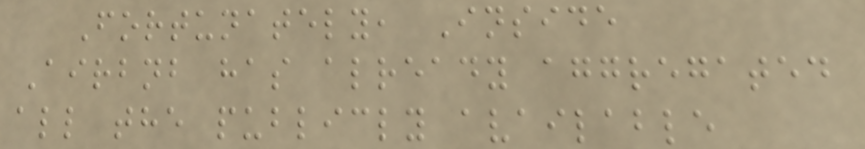Fortunately, Inside
Airbnb has already aggregated
all the publicly available
